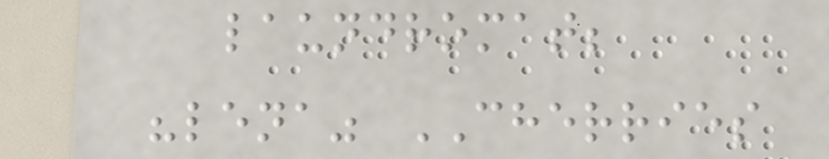laundromat;
"lena" CHERRIES
